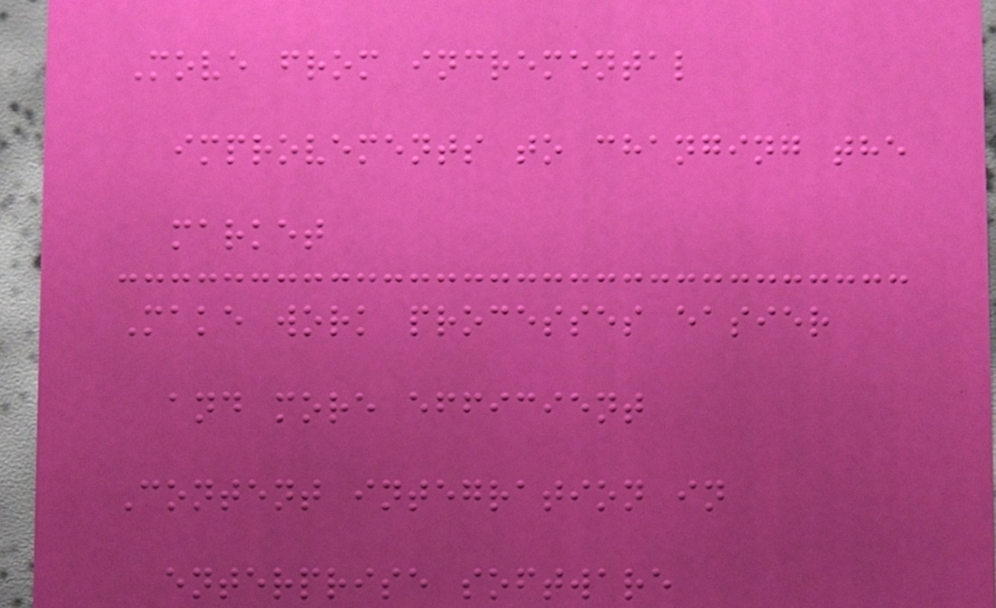Move from incremental
improvements to changing the
market
Make work processes easier
and more efficient
Content integration in
enterprise software
